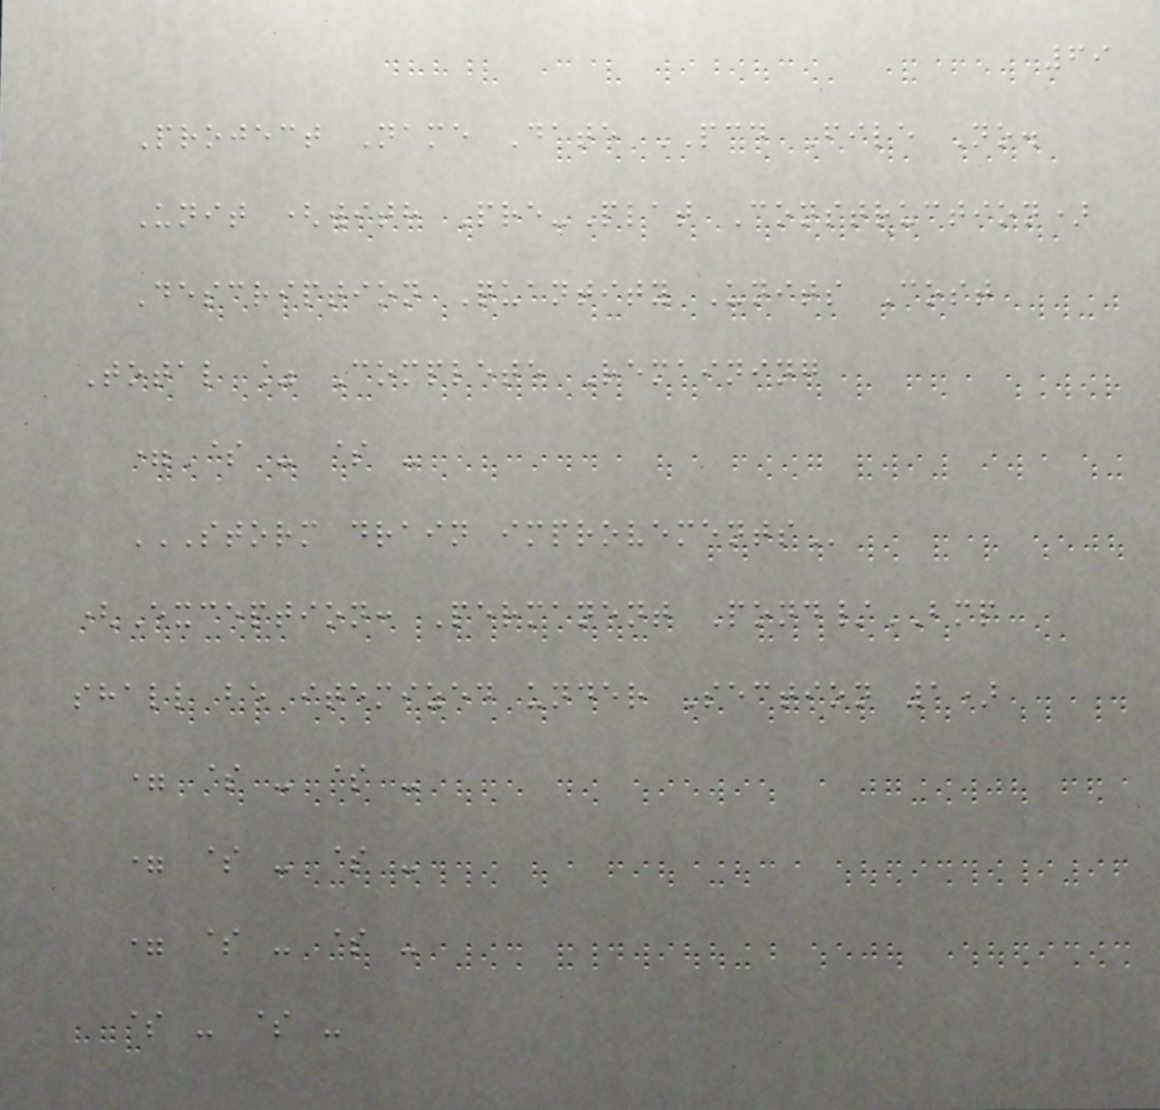69
Project Name Date PCD File No.
Unit (with Pre-Plat Construction)
Description Quantity Units Cost
Total % Complete Remaining
= $ - $ -
STORM DRAIN IMPROVEMENTS
(Exception: Permanent Pond/BMP
shall be itemized under Section 1)
= $ - $ -
= $ - $ -
= $ - $ -
$ - $ -
